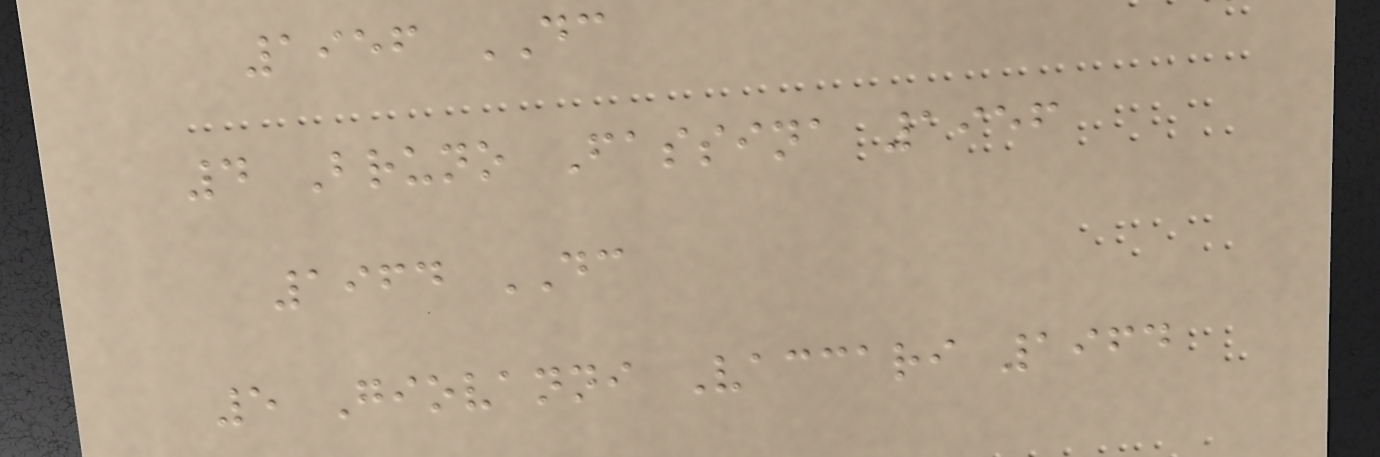1956 DC
4 Bruno Fassina 1956
1964 DC
5 Giovanni Vaccari 1964
